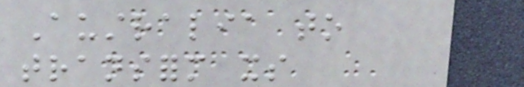Australia to
transform its
